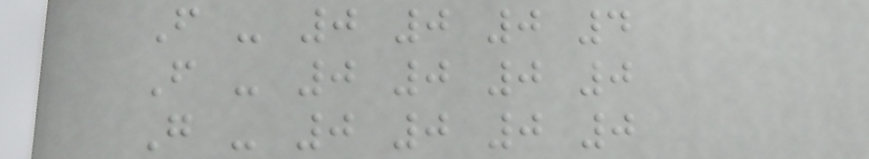F - 0 0 0 4
F - 0 0 0 0
G - 0 0 0 0
